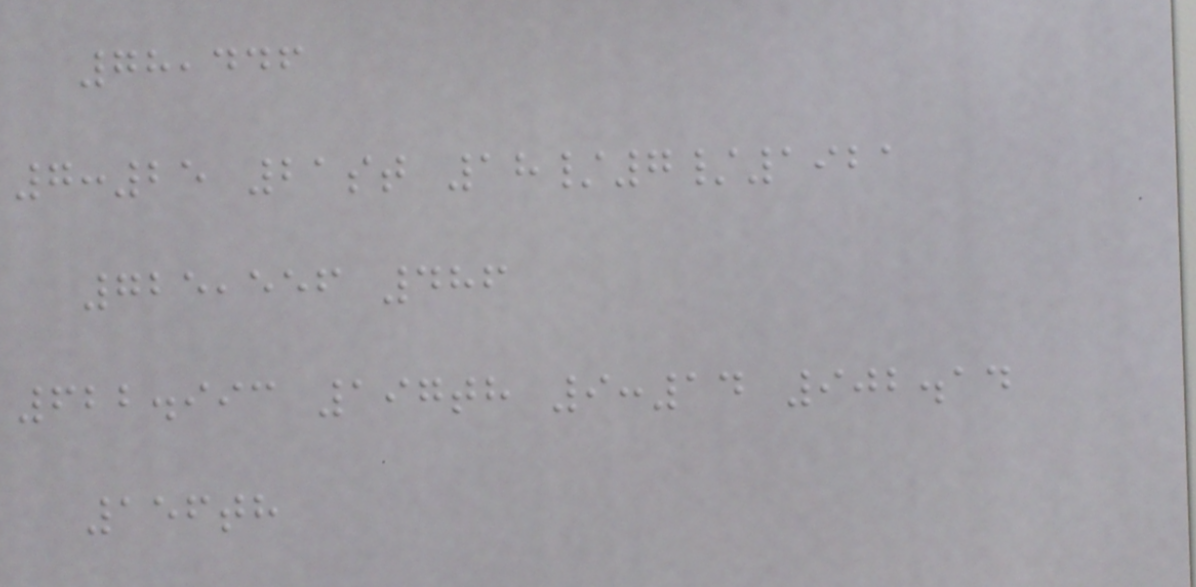78,446
7:25 21st 18/7/1921
725,556 486
622.993 197th 9:14 902.14
156th
